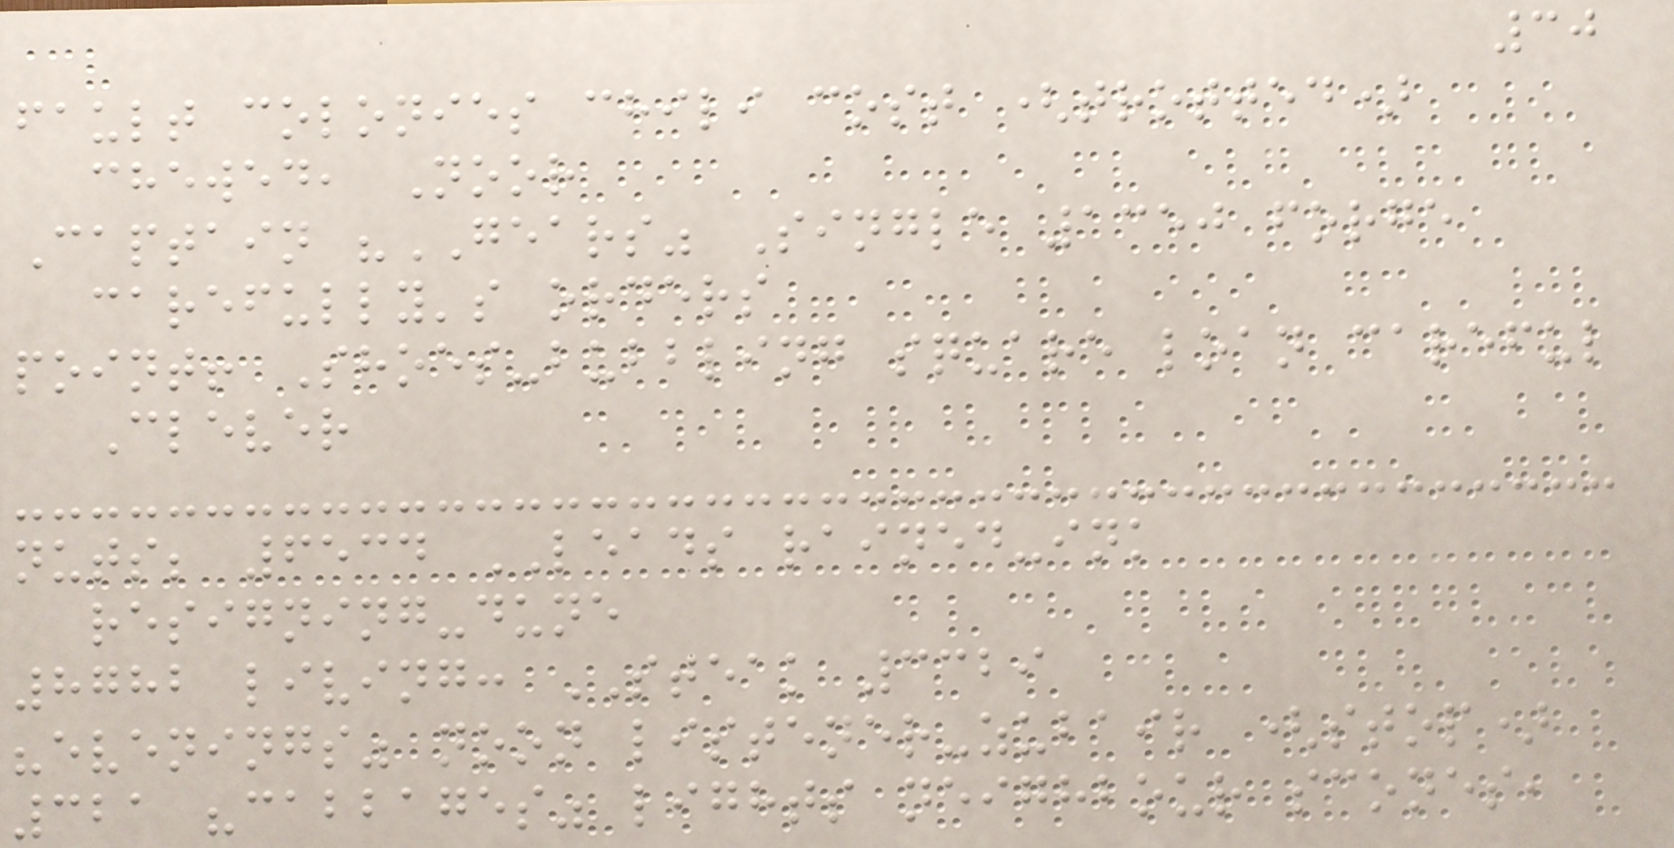30
fault colonies chili cost (trotted)
chewed, Noor
Captain "GEARS" Single 1350 forge
carefully's orders
point! Shoes-bubbling square loan careful
Clever
nuts; 6534 LEADS rained-ink
resigning-dune
8782 living: STEAK 3329
"evenings" noon listener-zubair (stop)
321 "cabbages" lights neighbour scones,
